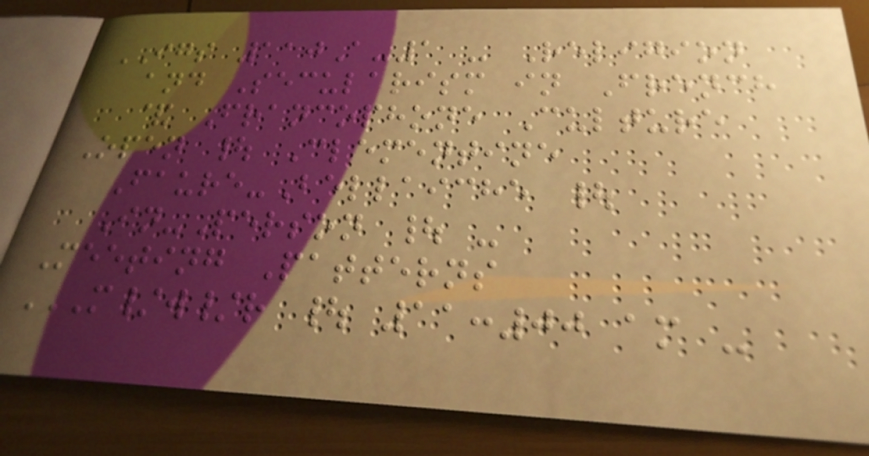IGS 110A-1 - Religion
and Secularism in French
& Francophone Culture
Open | Clementine
Faure-Bellaiche |
In-Person | -
Meeting Patterns
M/W/R | 11:00 AM -
